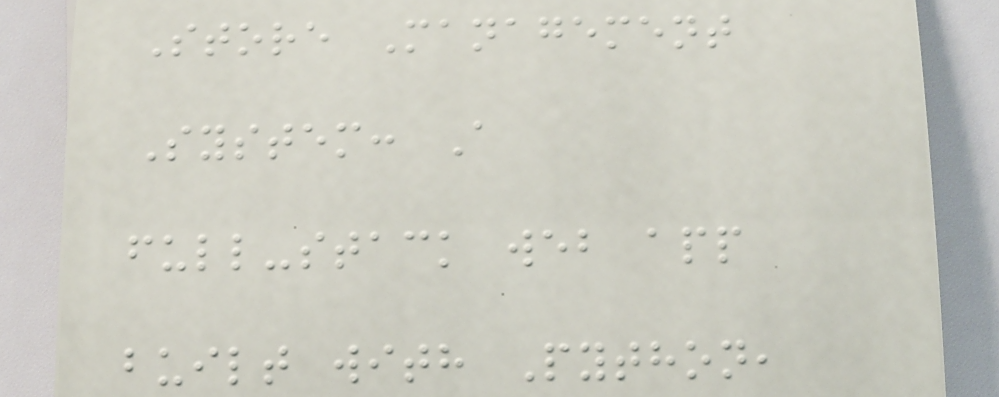Store Management
System: A
full-stack web app
built with Python,
